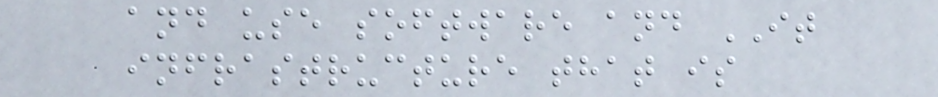and use software and IT
infrastructure that is
